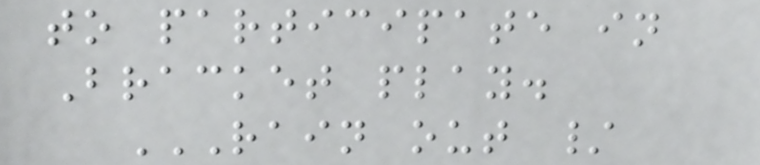to participate in
Bracket play.
RAIN OUT /
